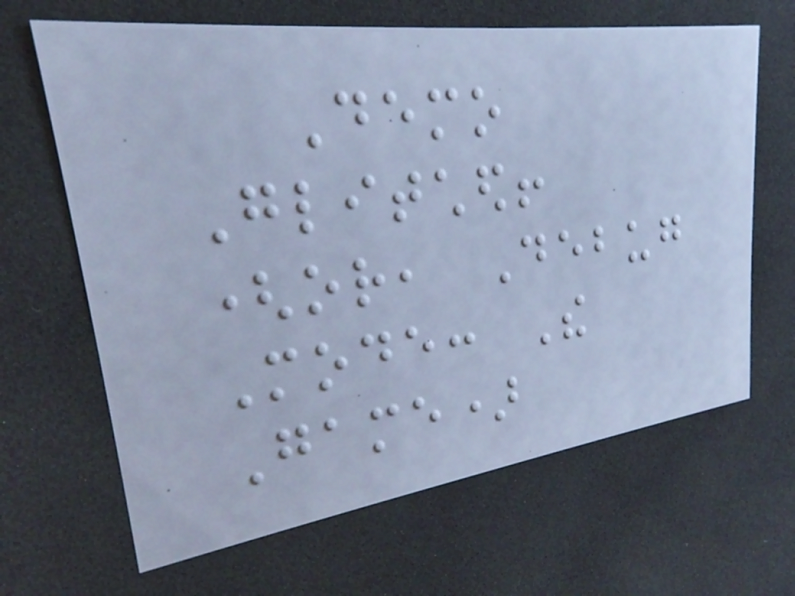Demo
Glitched!
(or, Debug
Mode: The
Game)
